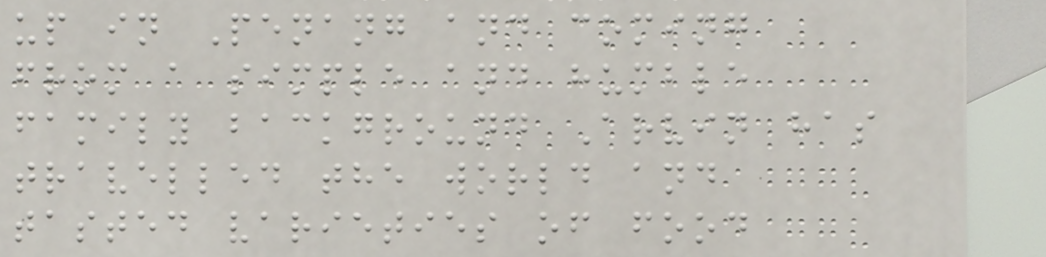up in Penang and coming
from a simple and humble
family background Arvin has
travelled the world and
tasted varieties of food
